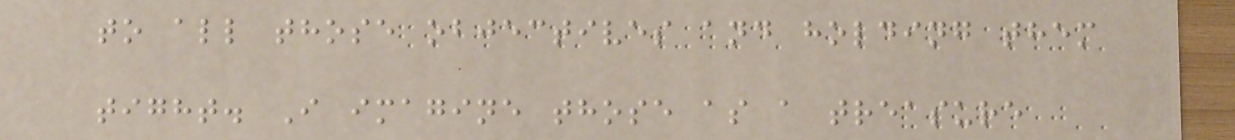to all those objectives and holding them
tight. I imagine those as a treasure
